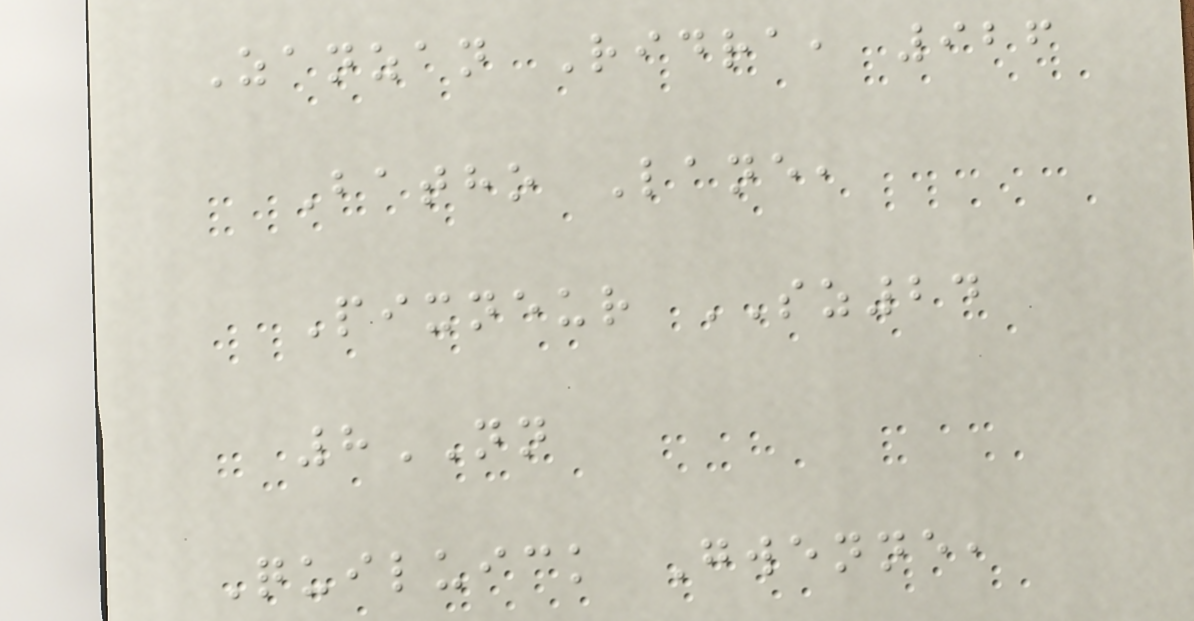Zanzan Ridra, 926
Batho Lane,
Pixneur SZ24
8NN
Quiluick Gwenne,
